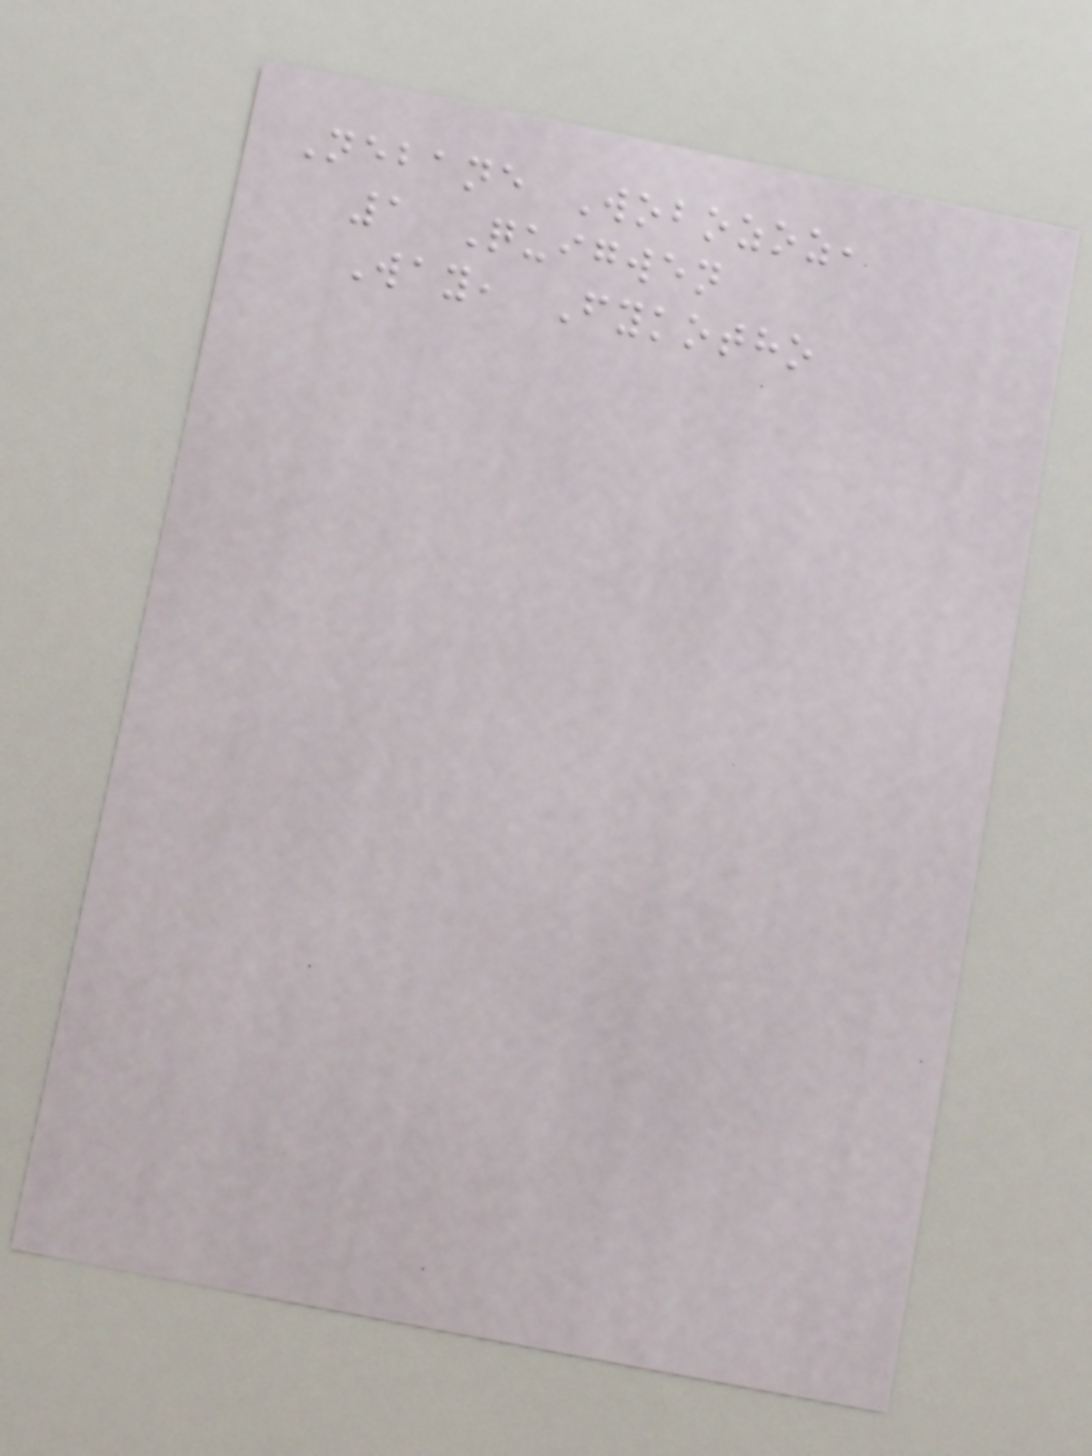Nebane Wobozoz,
1 Quigwen
Way, Fykotho
